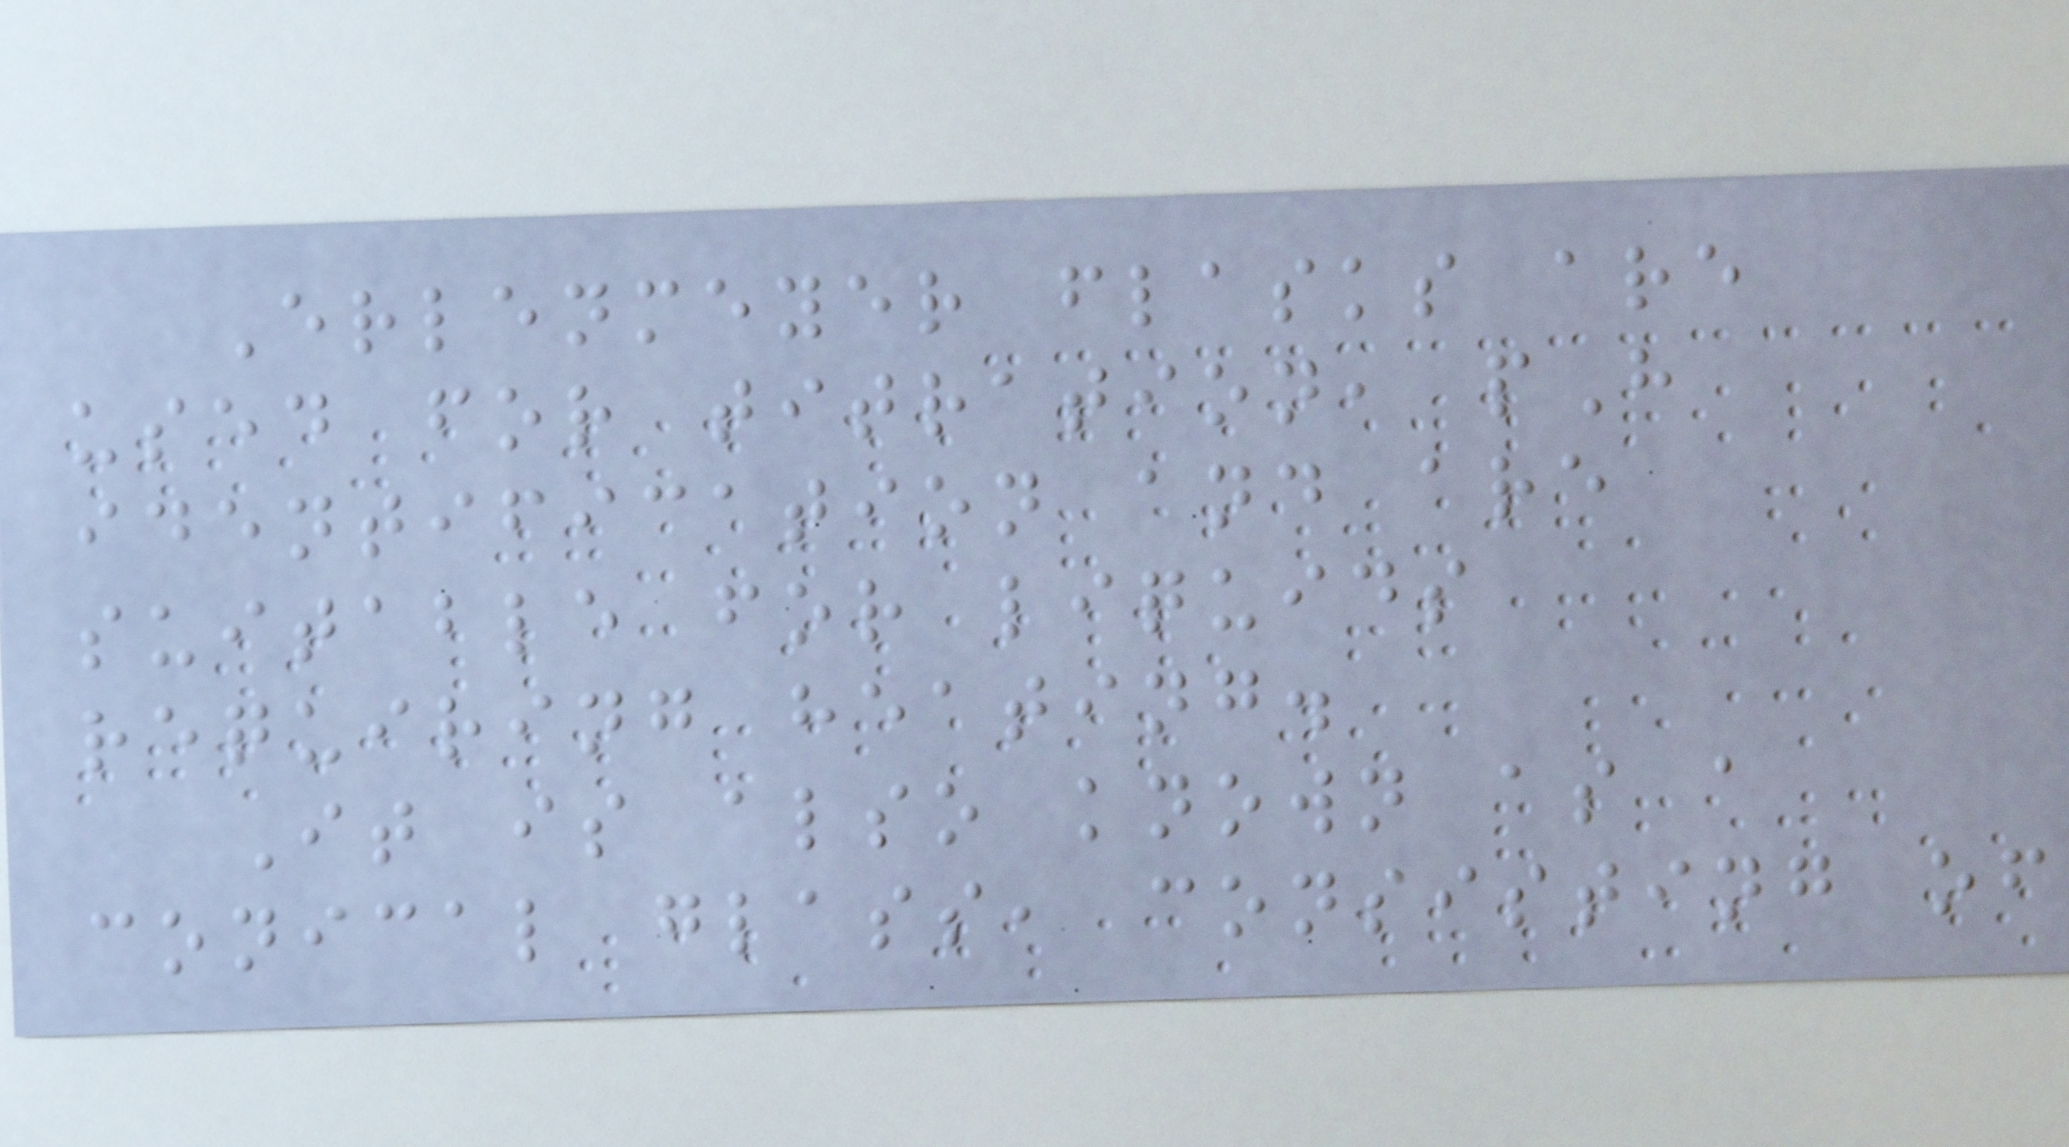Erlenmeyer flasks are
used for titration, pH
identification and are
suitable for liquids
requiring heating.
It is also known as a
conical glass, consisting of
